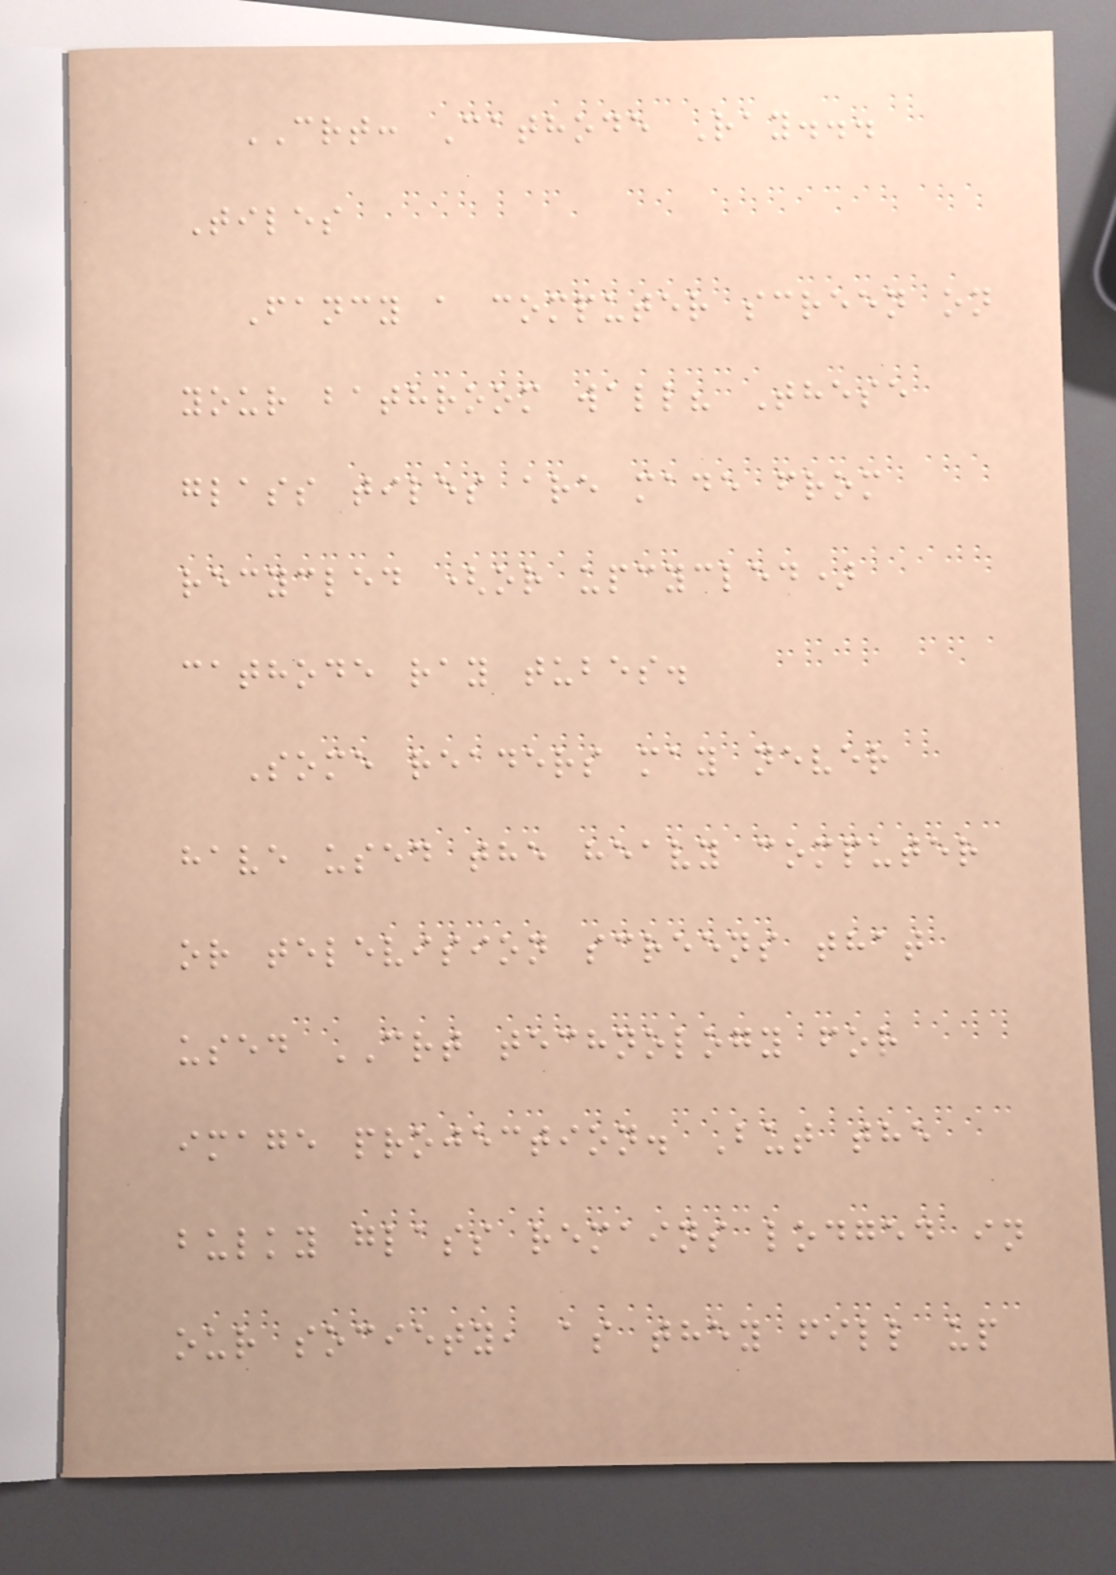CRT: Cathode Ray...
Tiles
Fancy a computer screen on
your bathroom wall? These
glass tiles are made from
recycled (or upcycled)
cathode ray tubes.
Some readers may never
have used the heavy computer
or television screens that
used CRT technology for
image projection. But the
bulky glass remains lodged in
our society, as they fill up
